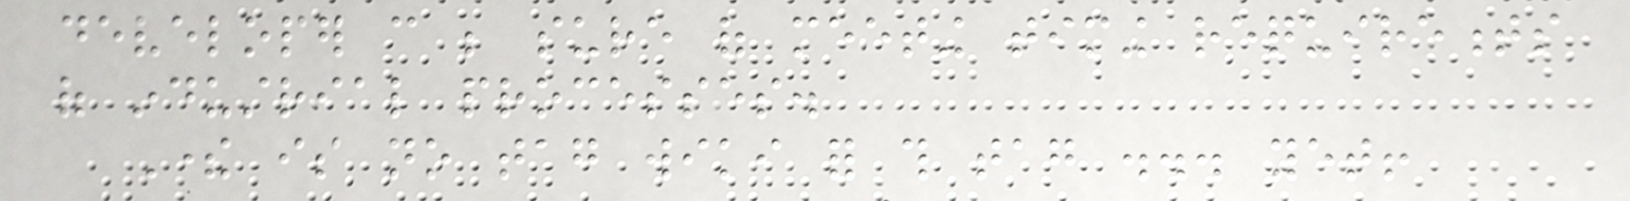developer can be sure of meeting timing requirements
of industrial processes.
There is no tag wiki for this tag ... yet!
